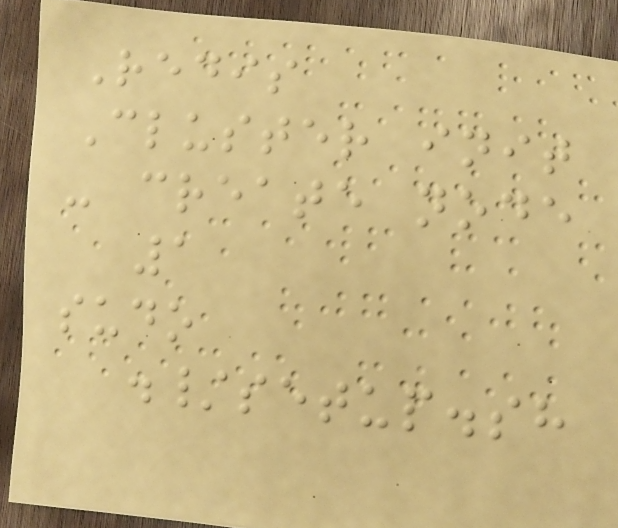Redis
Cluster init
- create node
1
sudo
./setup.sh
